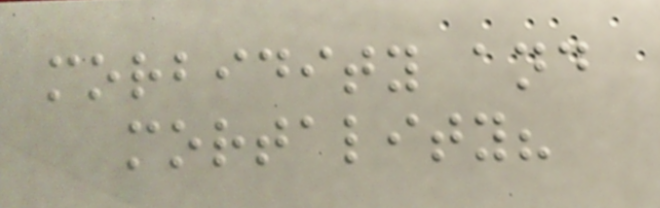morbidity and
mortality?
